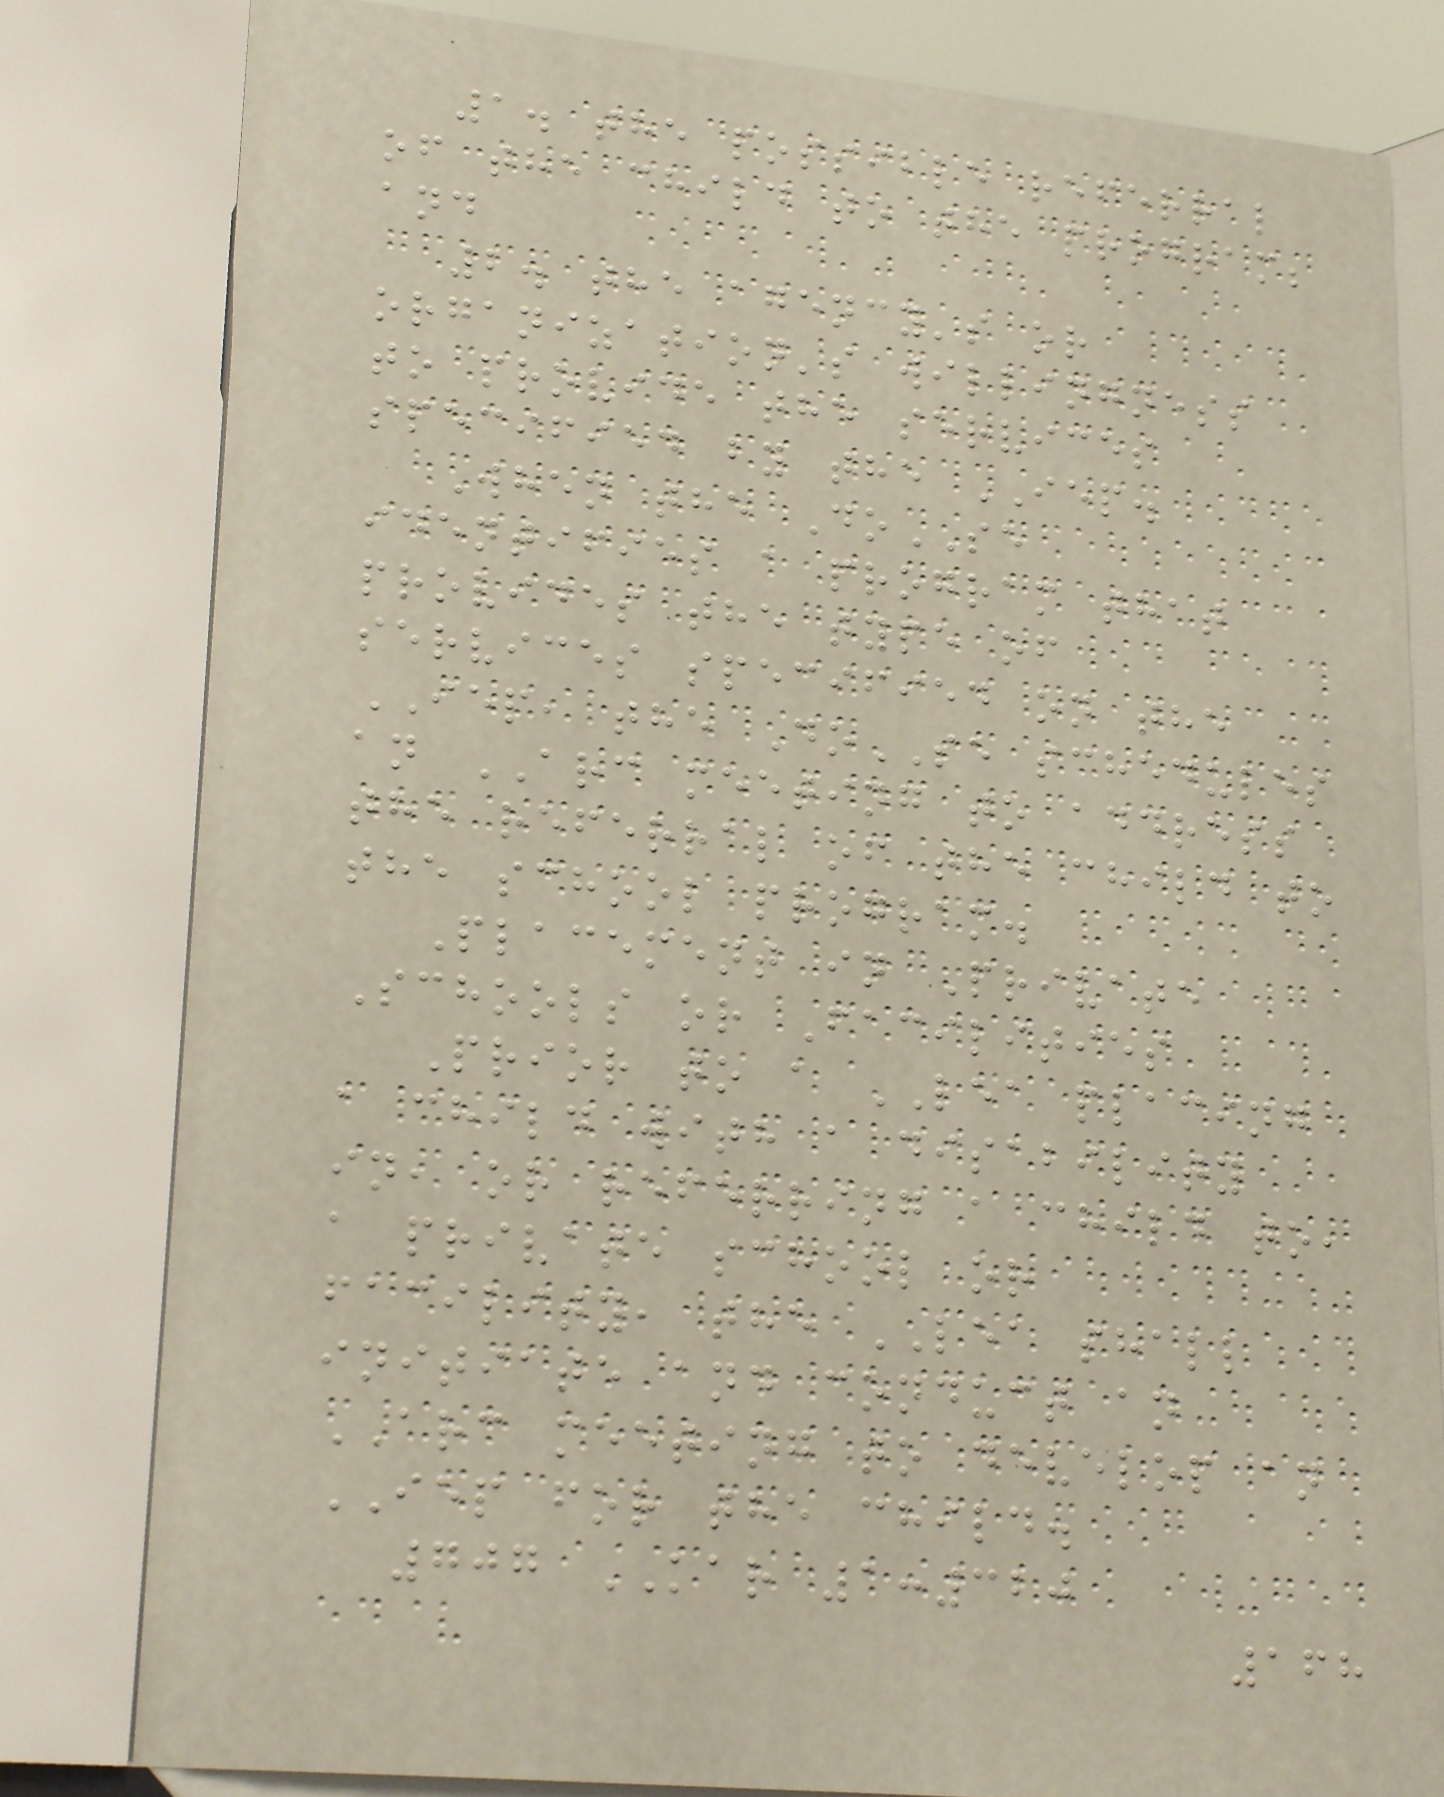1. the possible referral
of the child to the program;
and
2. the agency's or
organization's willingness
to provide the services
specified by the IEP.
When the DoSE
identifies a program that
provides the type of
services specified on the
IEP, the DoSE schedules
an ARC meeting to address
the referral of the child to
the school program.
Placement in Private
Schools or Facilities
Prior to a LEA placing
a child with a disability
in, or referring a child to,
a private school or
facility, the LEA shall
initiate and conduct an
ARC meeting to develop an
IEP for the child.
707 KAR 1:320
168
